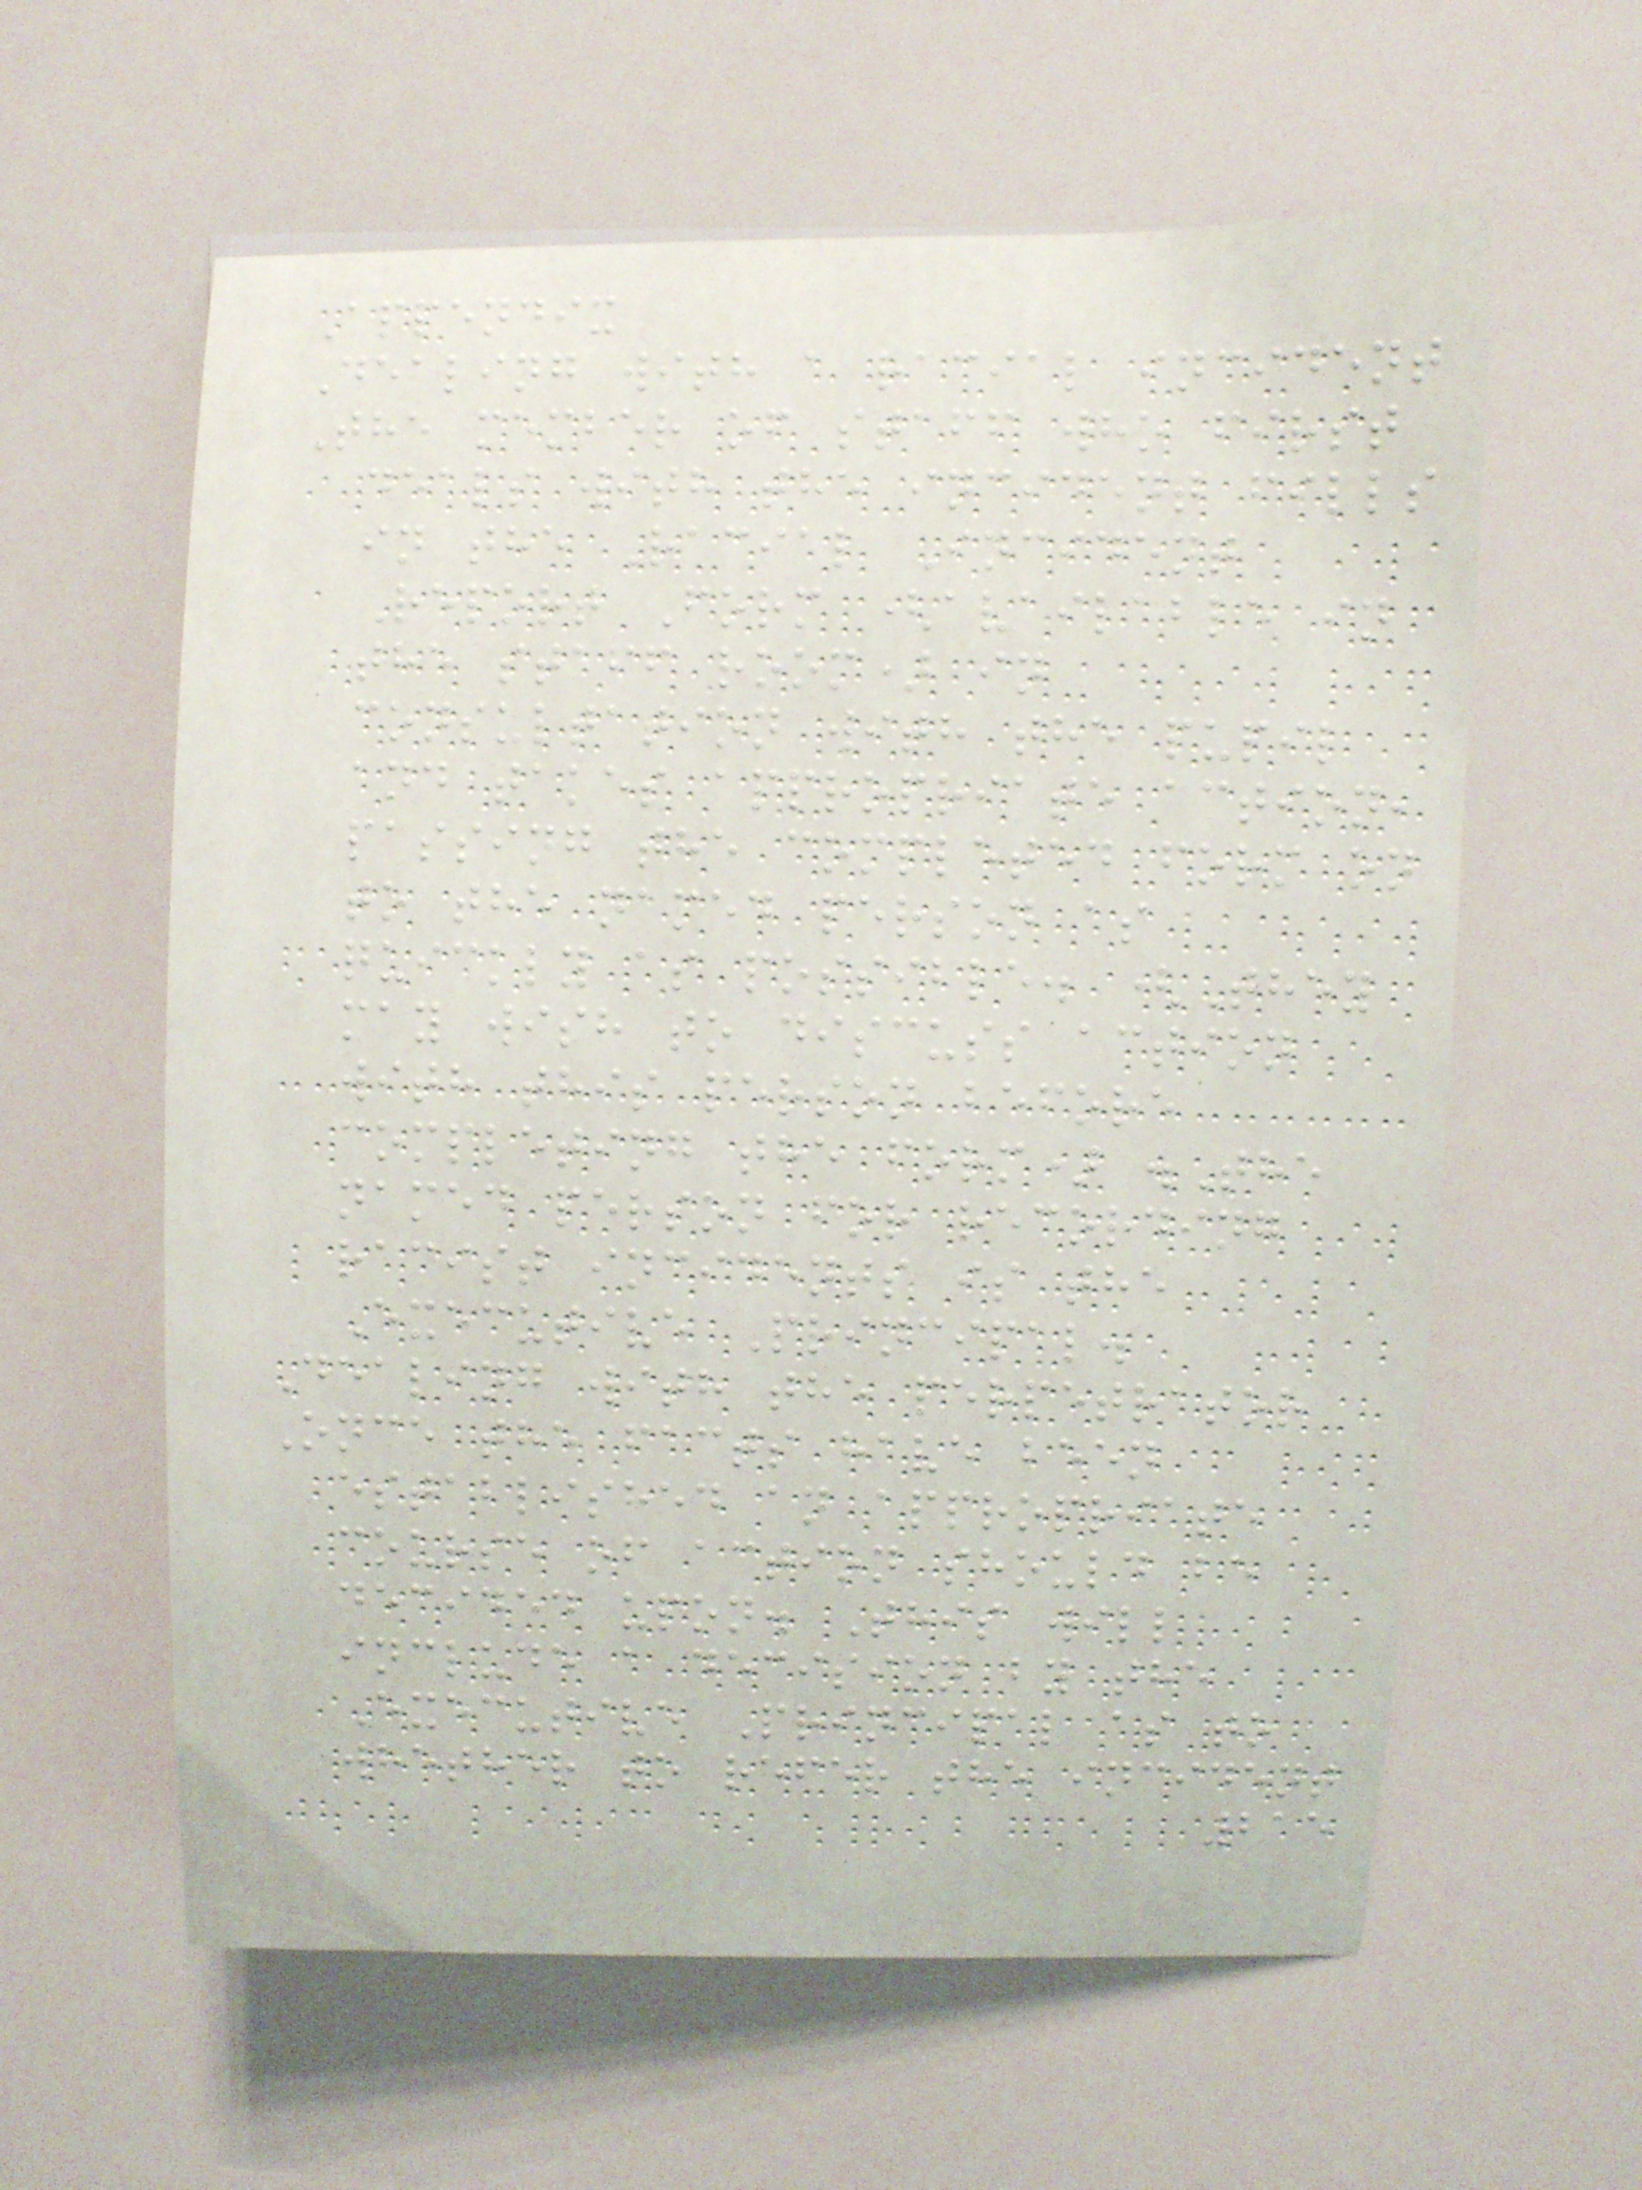Appendix
Dealing with a racial incident
The member of staff who first
deals with the incident fills
in the Racial Incident
Report Form (available in
the staff room) in
consultation with the pupil
and takes appropriate action,
passing the completed form on
to the named person as
quickly as possible. (They
may wish to discuss action
with this person before
completing the form) .The
named person for recording
racist incidents is the
Executive Principal.
Dealing with the perpetrator
Once the facts have been
established an appropriate
course of action should be
decided upon. This will
include a decision by the
Executive Principal as to
whether to refer the incident
215
